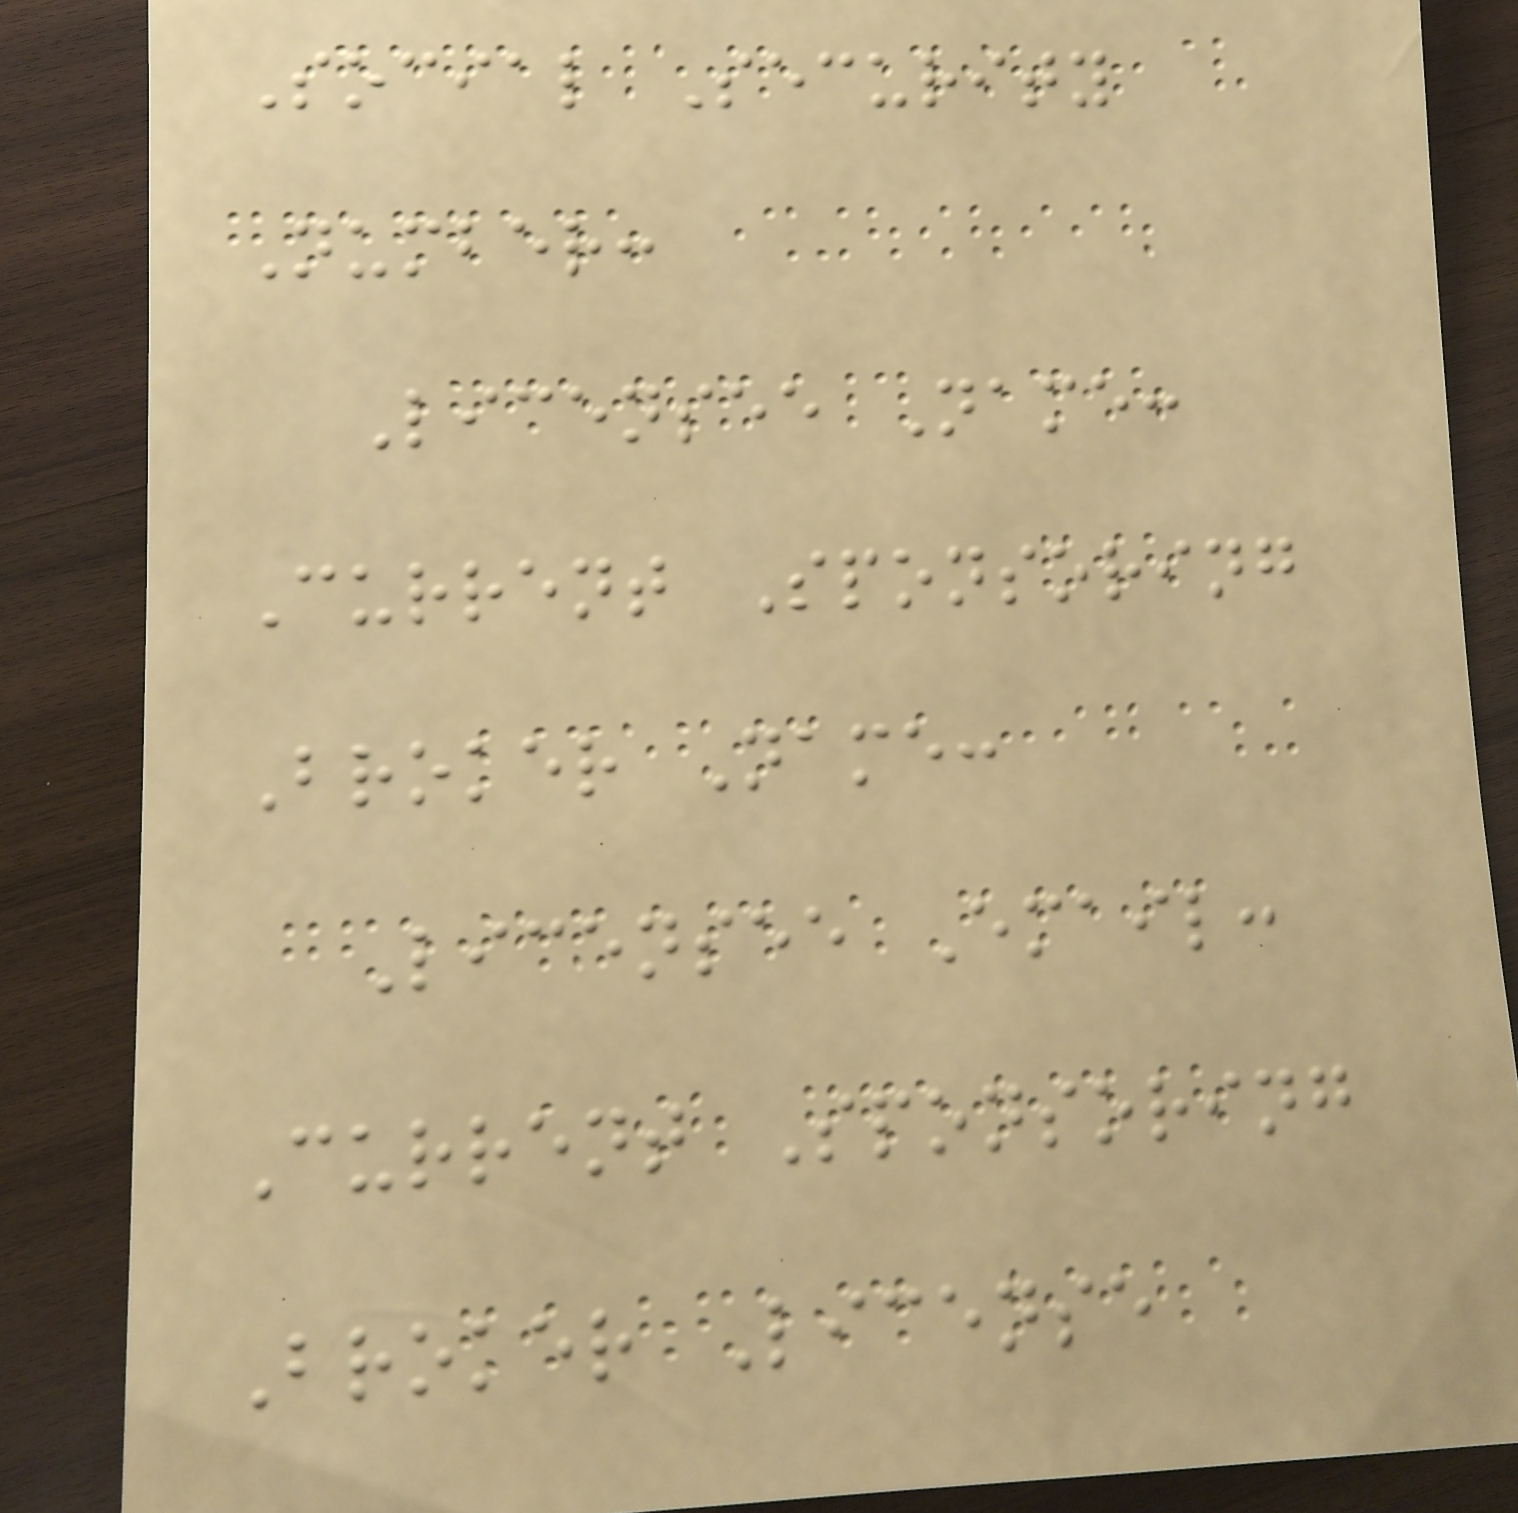Social Security
Number:
Licensee Name:
Current Sponsoring
Broker Name:
Licensee Email:
Current Sponsoring
Broker License
